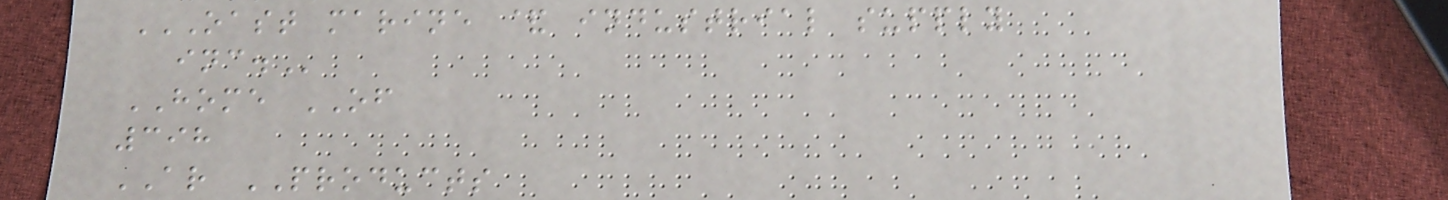OAST MARINE & INDUSTRIAL SUPPLY
INC.
HOME OF
398
AR PRODUCTS
